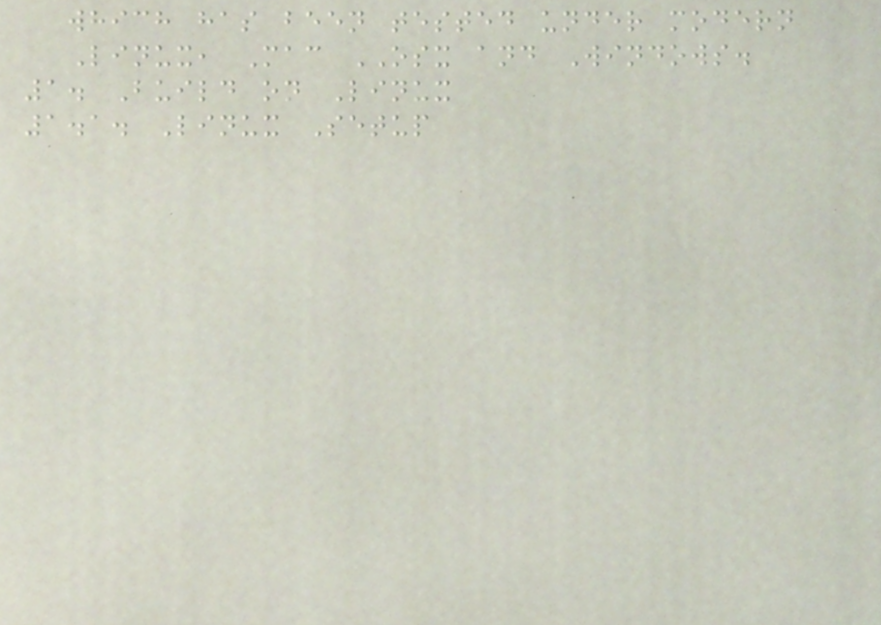which has been tested under modern
Linux, Mac OSX and Windows.
1. Build on Linux
1.1. Linux Setup
